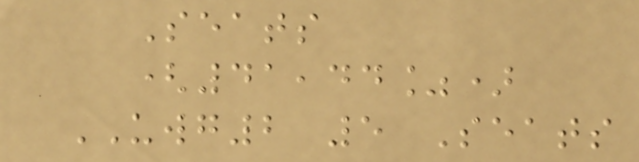Seats
(41,44%)
UWG2 5 Seats
